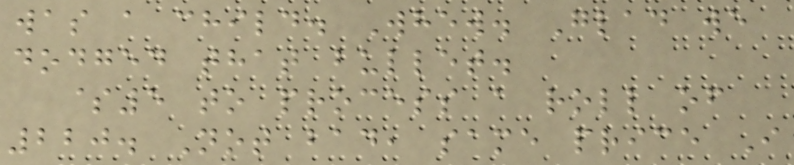was a child. Whew. Glad we
dodged that bullet.
$5 to process a roll of
220. Not bad, same price I
